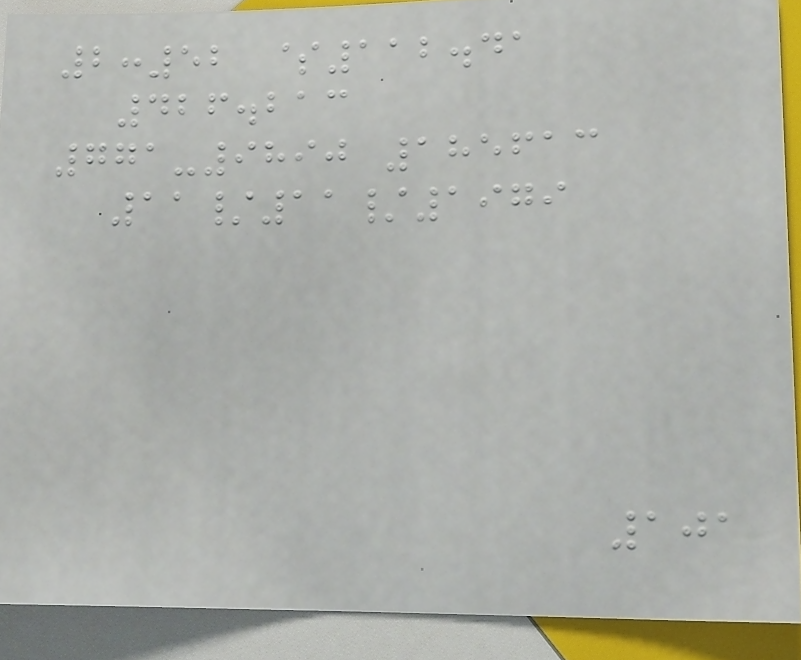2:52 $112.41
426.213
771-9890 185613
11/11/1979
101
